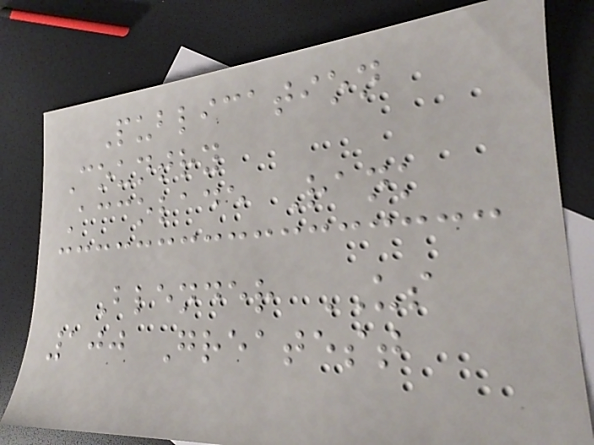Publication
Country
Accolade Rank
Blender US
100 Greatest
